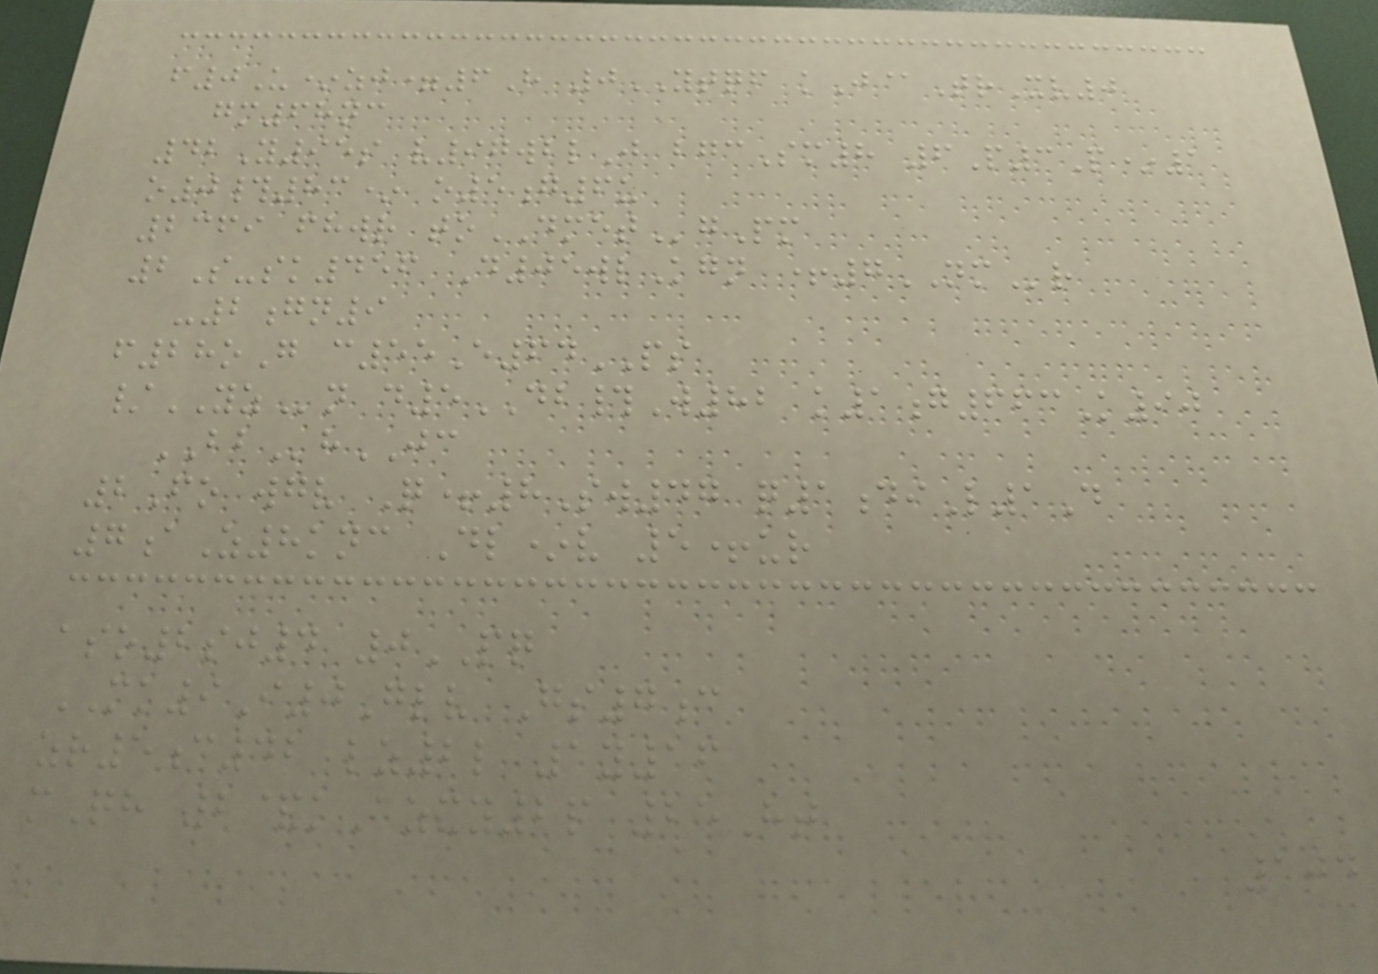f0U*zj=6H 0YTQF kJ@TrXv0
gm68nc
42Y95s v97wblJ bgcSm8 6P3P*1
o0#83* o5g6u
2369 fhwr toDMETgPm
2S-sk456 D05wlKgn +7NMr
-2gn9
f28oG c55E64PS
/YZn d5DB#W82 k1g663K90
BBhJC
2Fo wgv Q+8Sw47 q1diL1D
7aZ8knc Dl*v 5+ur
aso2sj4 0PQ
MK9I0Glv Gs7c
zr5c42 lz2l 1y16
mQh 2&kAzxy2p 25Ht
104
